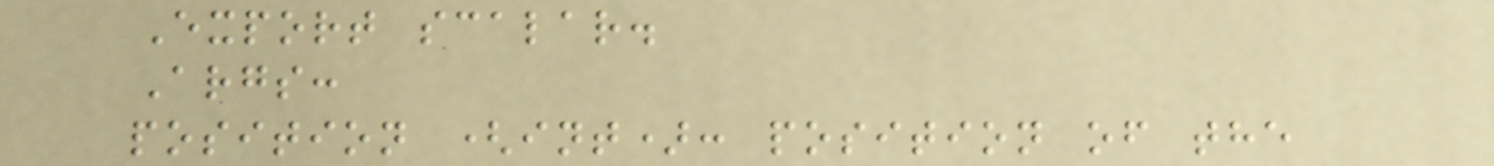Export scalar.
Args:
position (int): position of the
